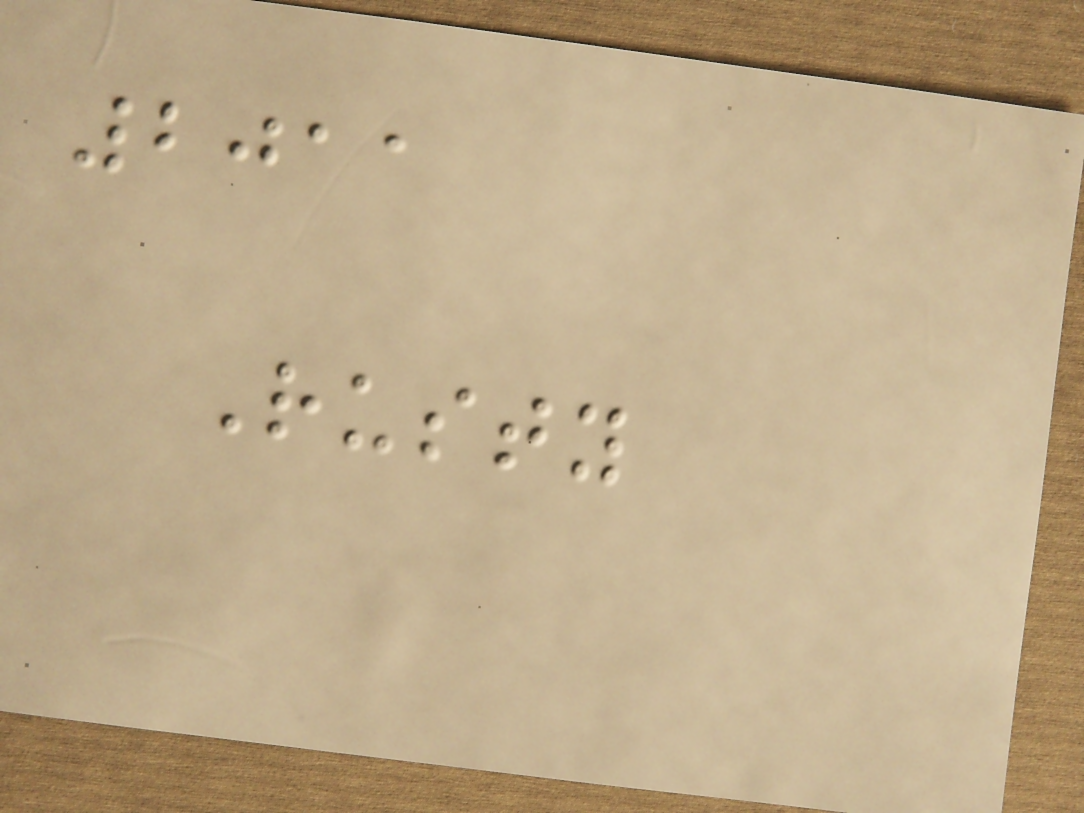2011
Rusty
